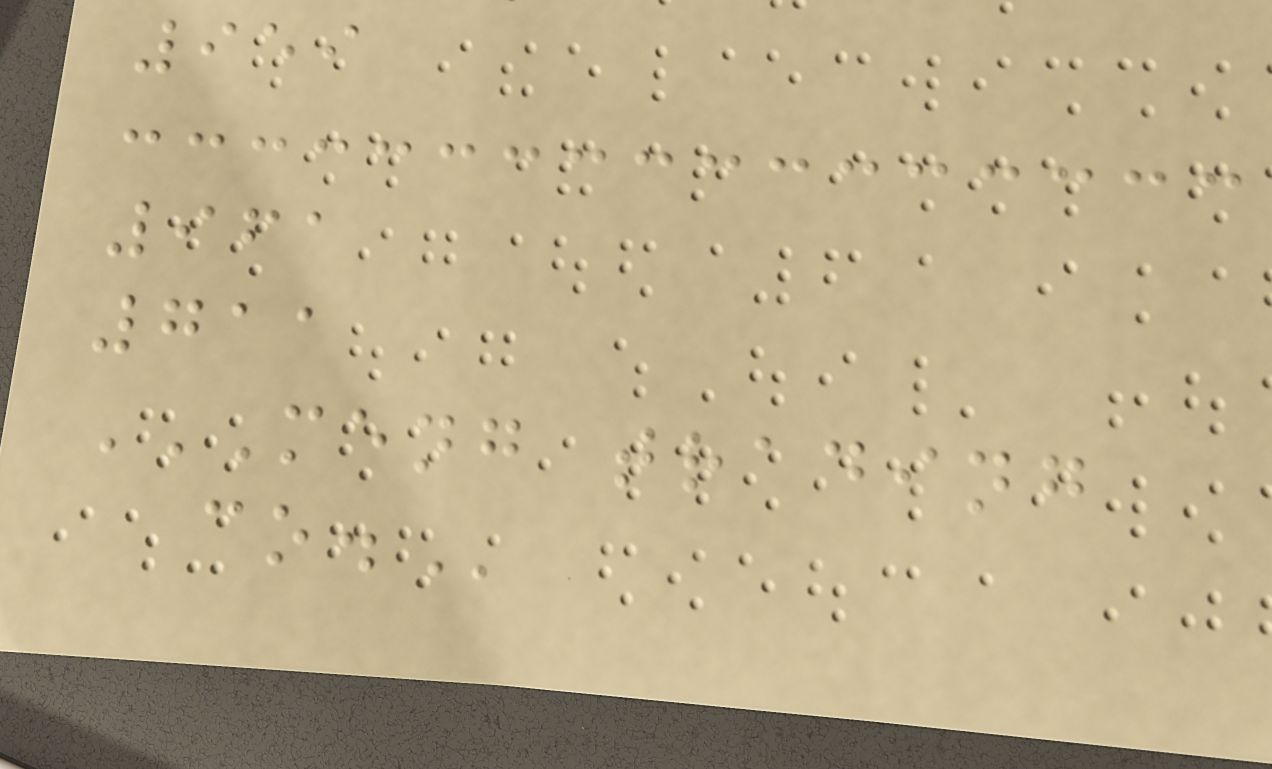959
961
711
MENG TRADING
CO.
